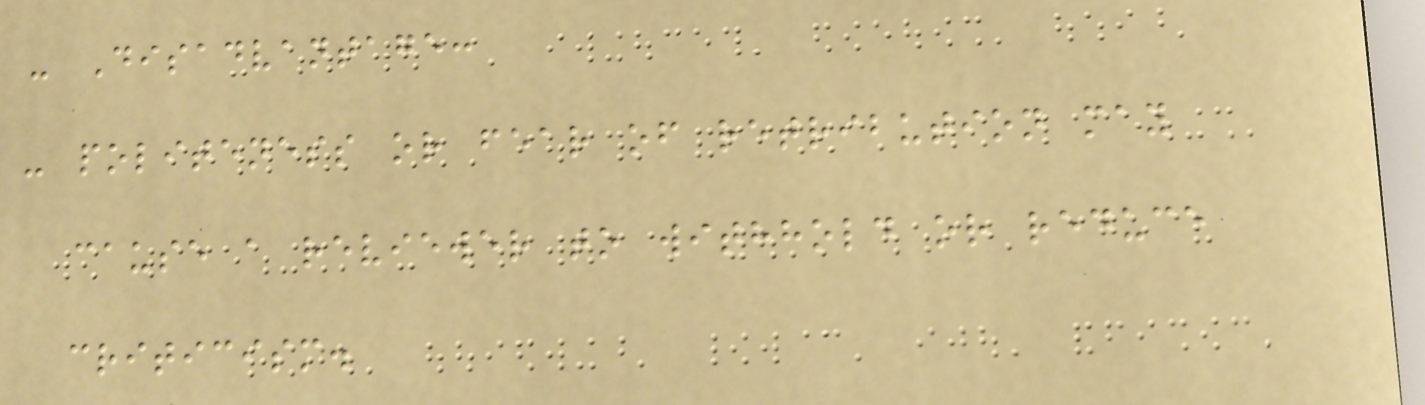- Disadvantage:
- politeness or fear of retribution may
cause a reviewer to withhold or reduce
criticism.
